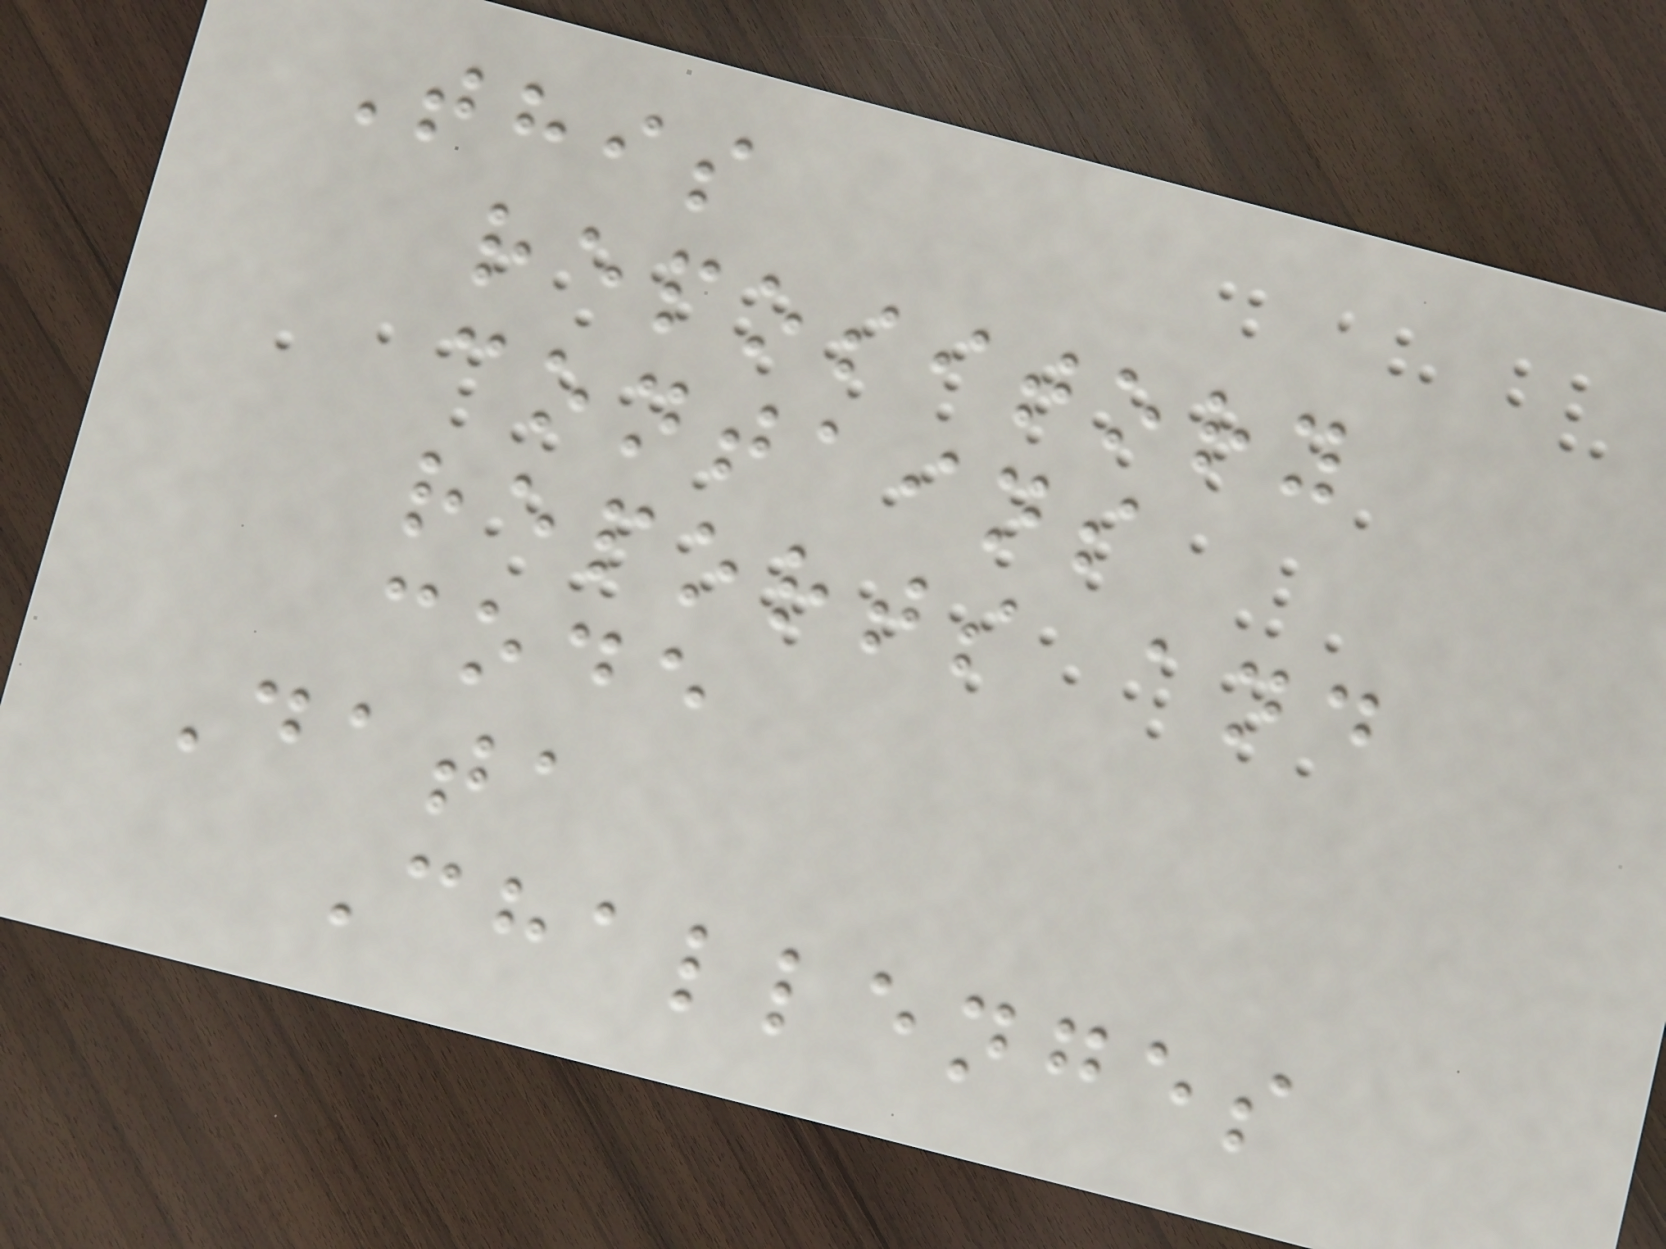This
repository
contains
reports and
code
Data
Challenges
